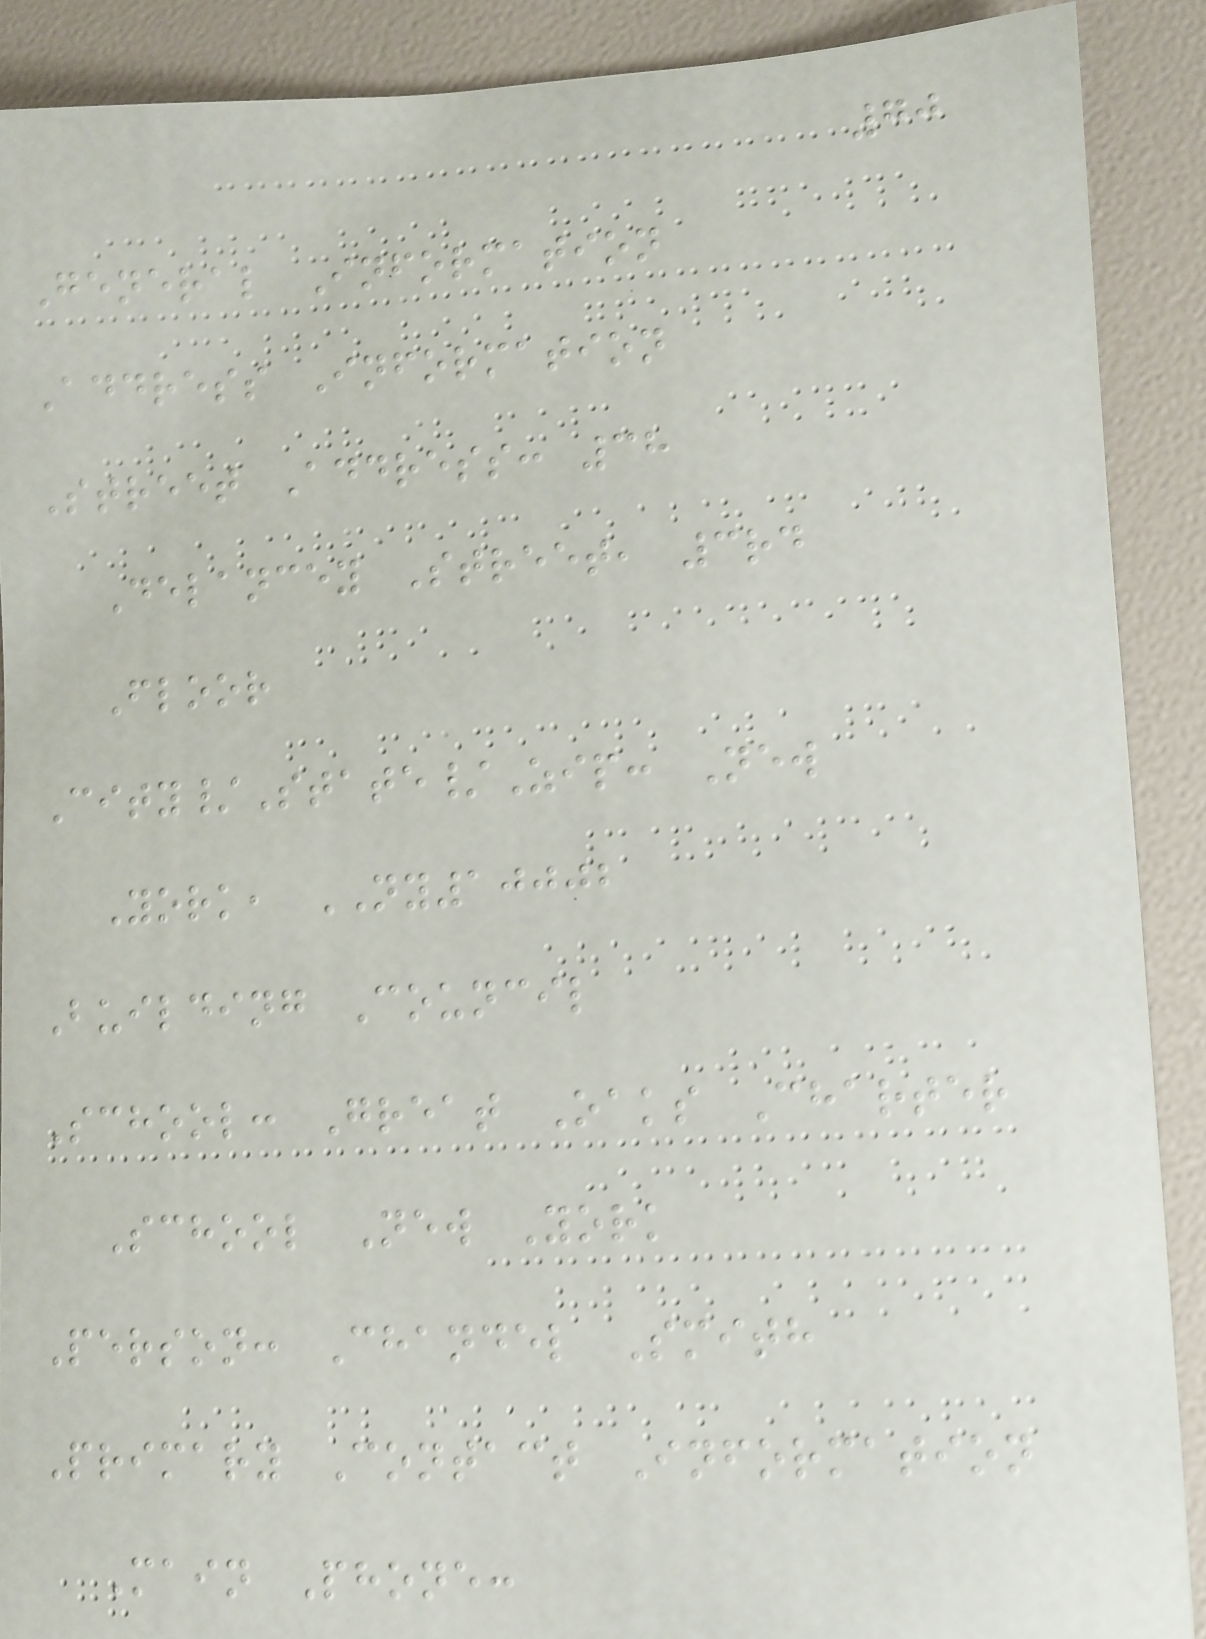70
General Information
Address Information
Street Address: 38
Delancey Street, 3rd
Floor
City/State/Zip: New
York, NY10002
Building Council
School: Great Oaks Charter
School New York
Person: Chandel Smith
Primary Contact Information
Main Phone:
